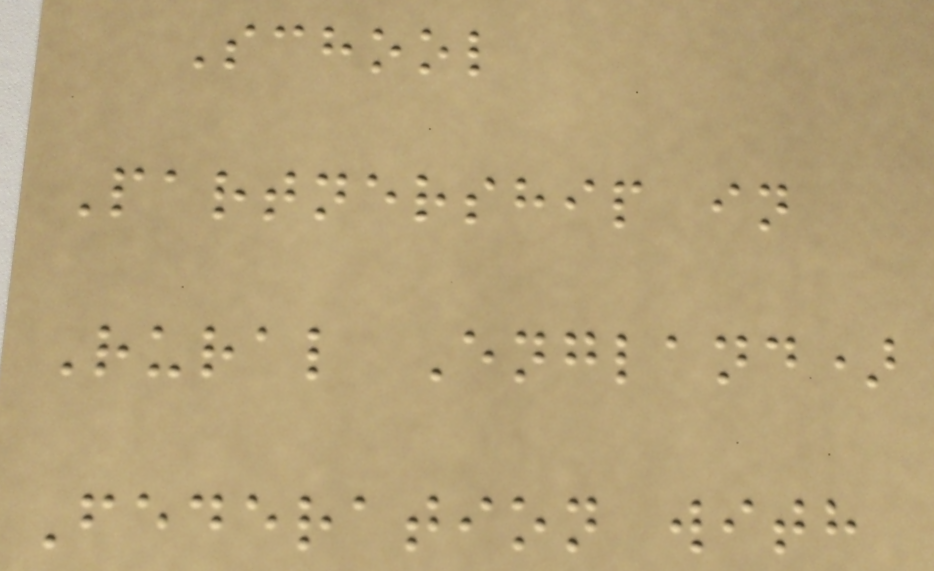School
Partnership in
Rural England)
Federation with
